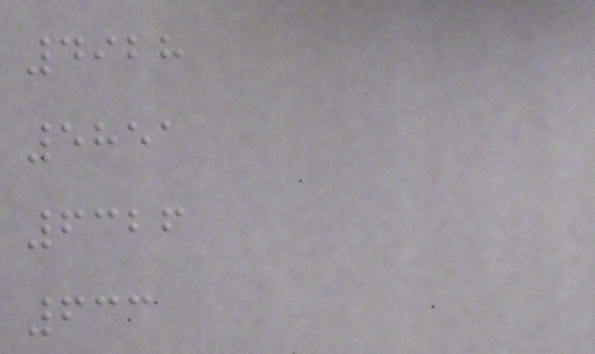4928
5851
6326
633
